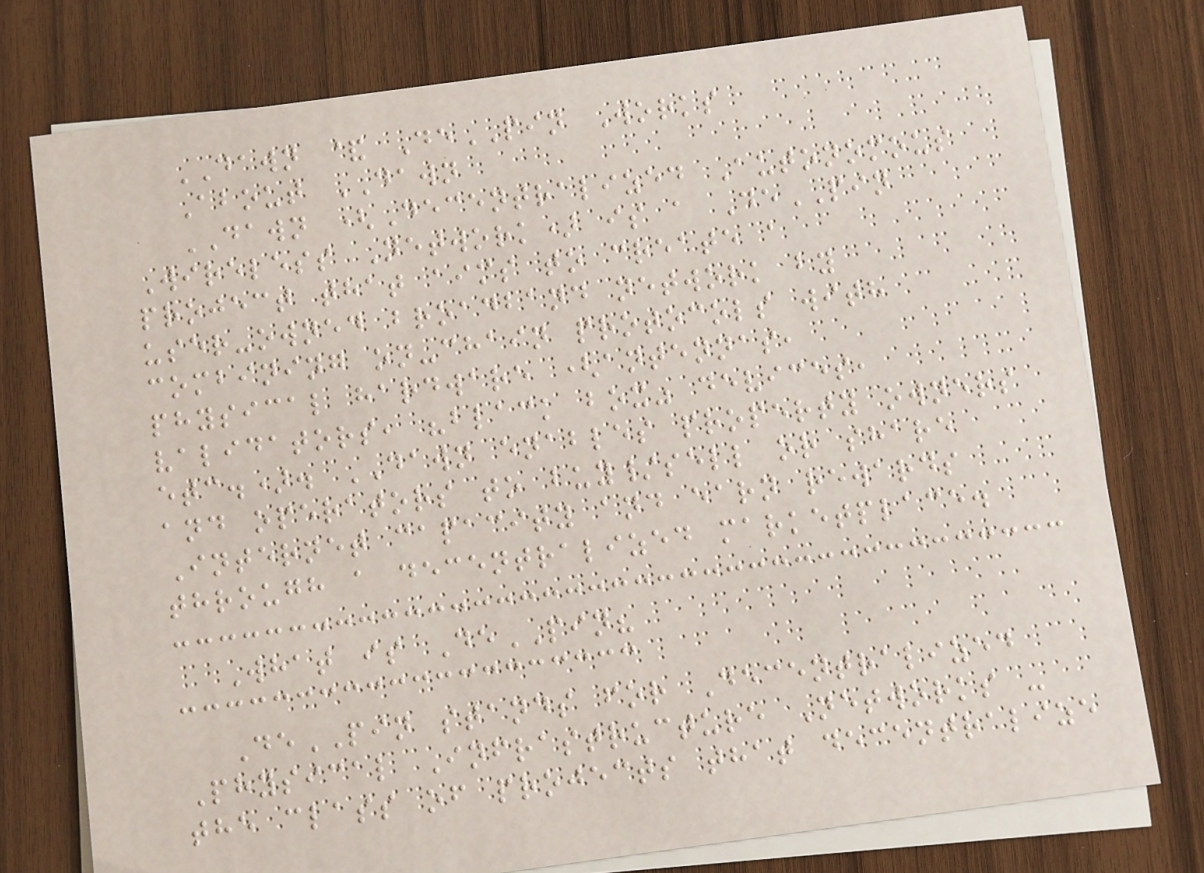DAWN & DePIN Works
About DAWN
DAWN (Decentralized Autonomous
Wireless Network) is a DePIN
project that aims to create a
user-owned broadband network by
combining on-chain protocols with
physical hardware (antennas,
validators, "black box" devices,
etc.). DAWN enables property owners
and operators to buy/sell or share
Internet capacity and earn rewards
through a decentralized marketplace.
What is DePIN?
DePIN stands for Decentralized
Physical Infrastructure Networks -
the class of projects that decentralize
